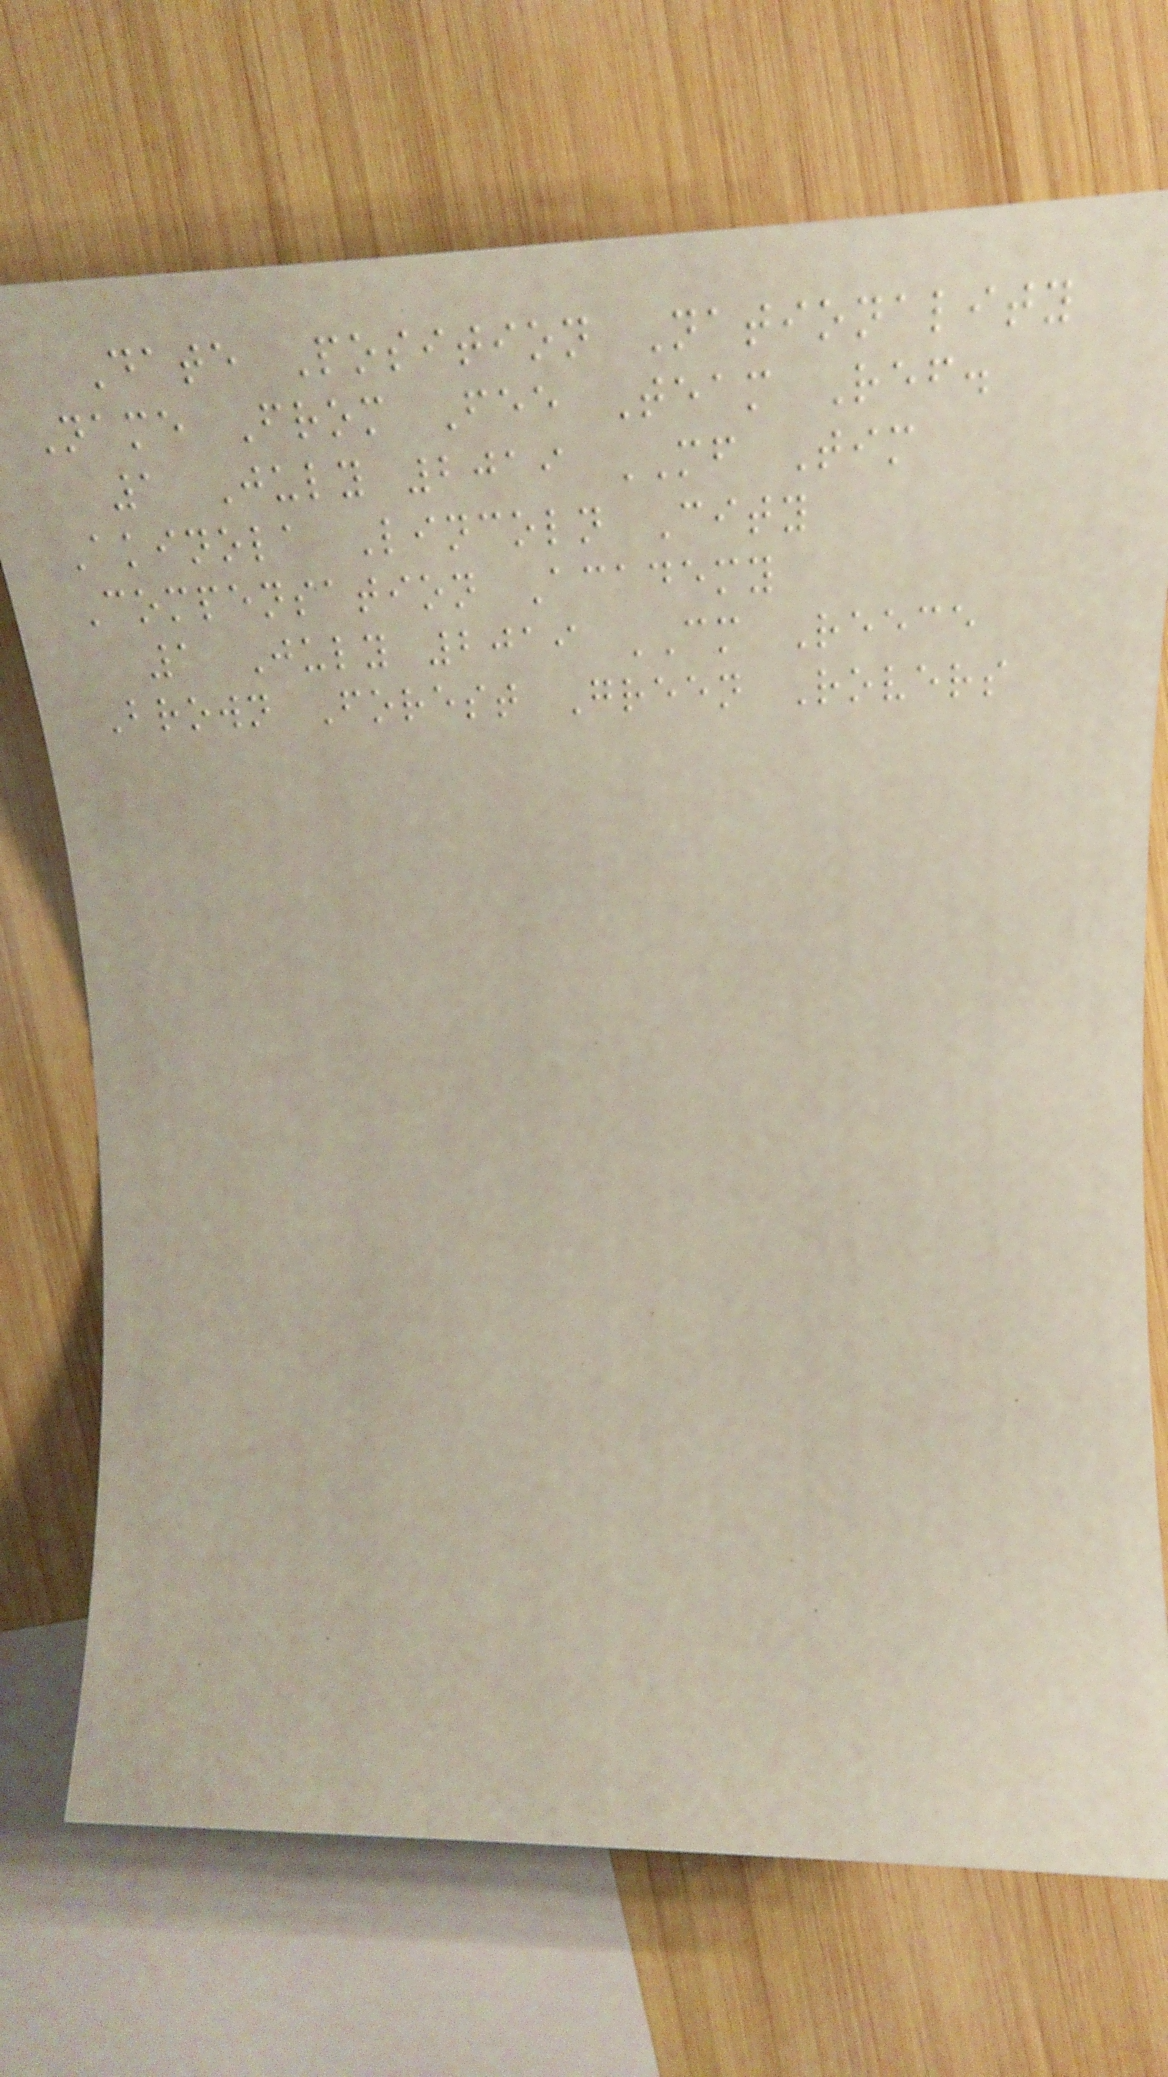Date Position Nationality
Name From Fee Team Ref.
1 July 2019 MF Tim
Akinola Lincoln City
Compensation Academy
1 July 2019 CM Reece
Brown Forest Green Rovers
